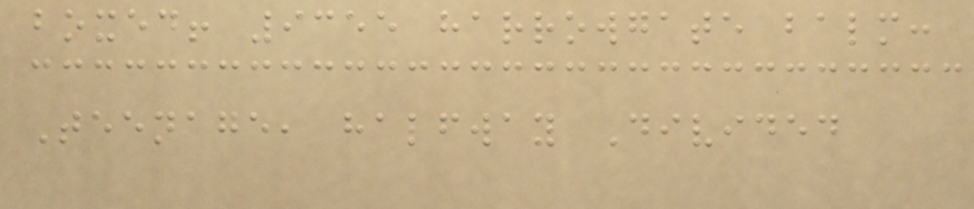boxed! 9355 harrowgate balm:
Teenage, halfway Divided
